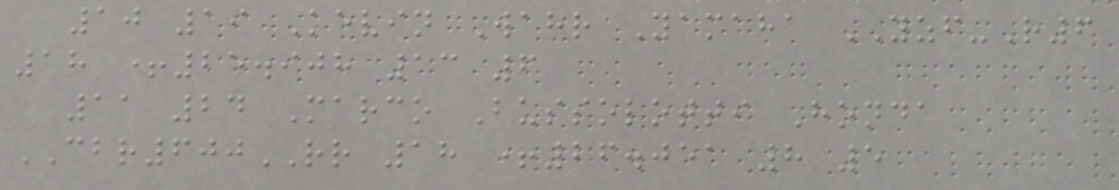10 19 Kevin Wahr Yamaha YZF-R6
18 +25.908 13 6
11 24 Marco Bussolotti Honda
CBR600RR 18 +26.051 8 5
